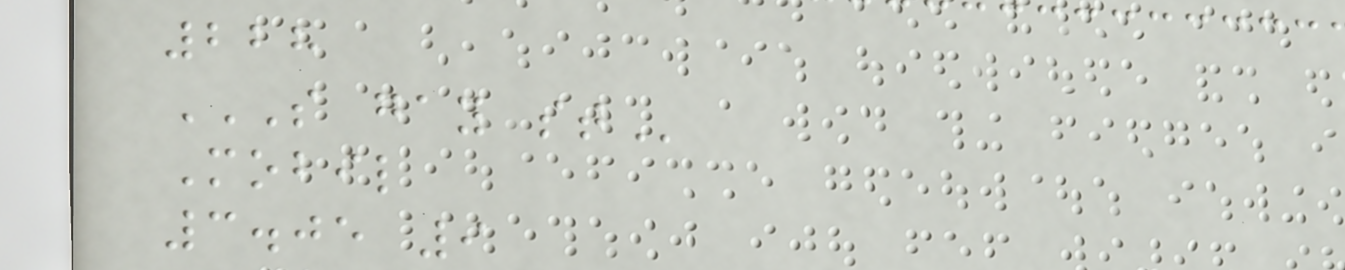228
S GAY ST
Mobil
3.05 9
